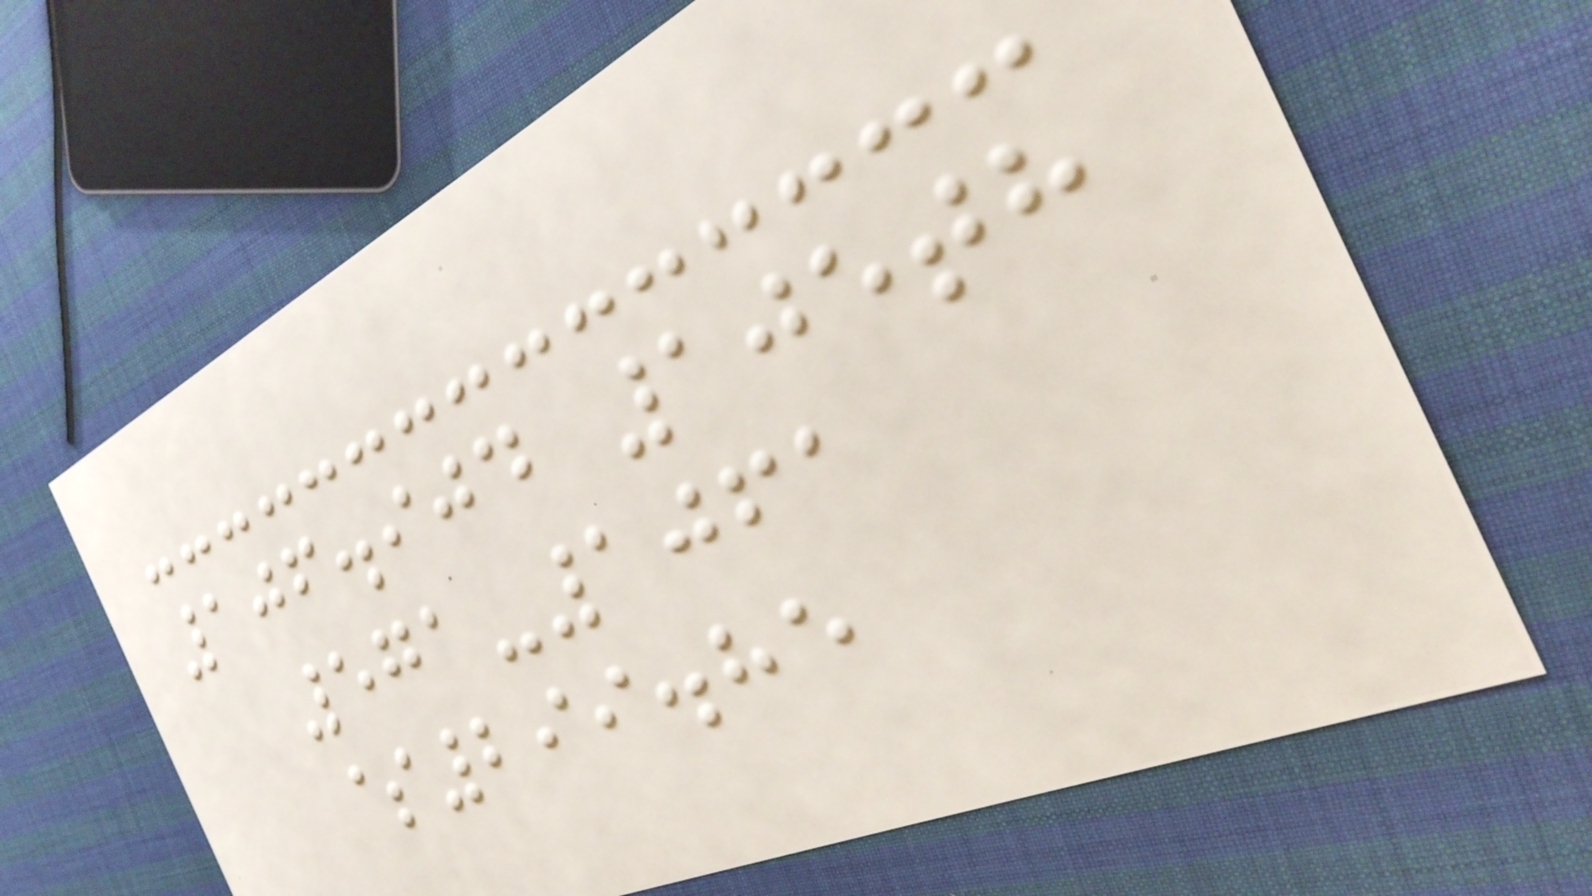106.904 105th
571-1061
$299.85
